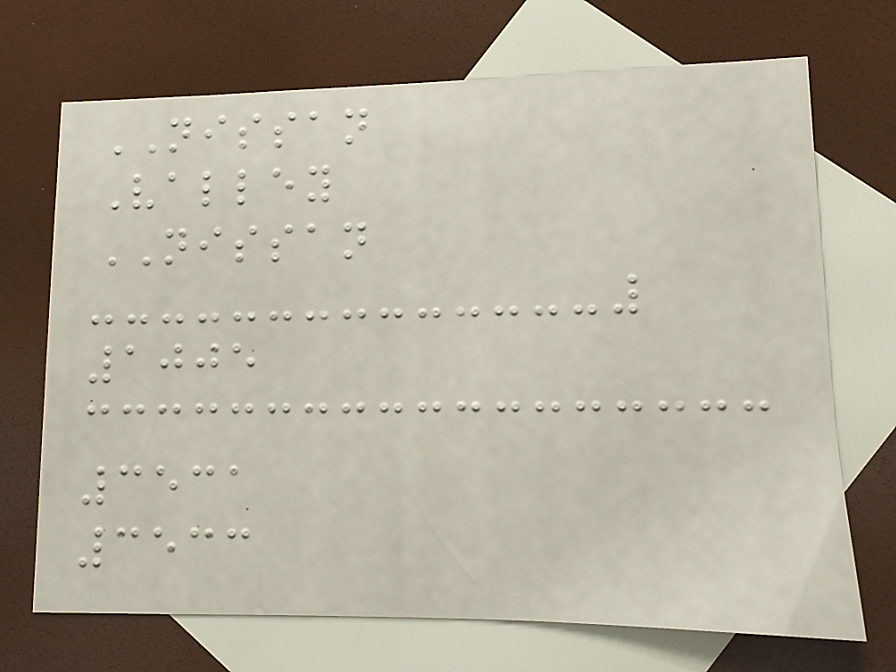NISSAN
Valley
NISSAN
1005
3531
3533
